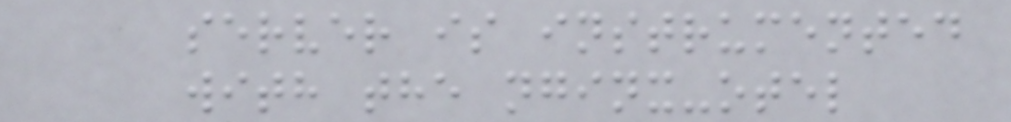server is instrumented
with the nginx-otel
